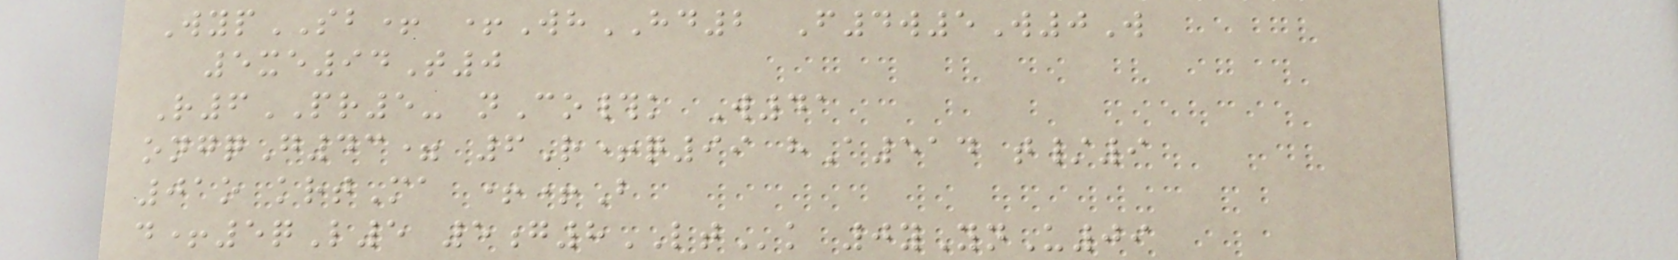WypSB+ +WhHD2 F4w5W0W
5xe94T0
R6PR5- nCo#k W41
ongqG43= 6R+q99 hA514 t/9
01o krtMa ++B
d+5qL5 5g8LTk 0yYnU09
